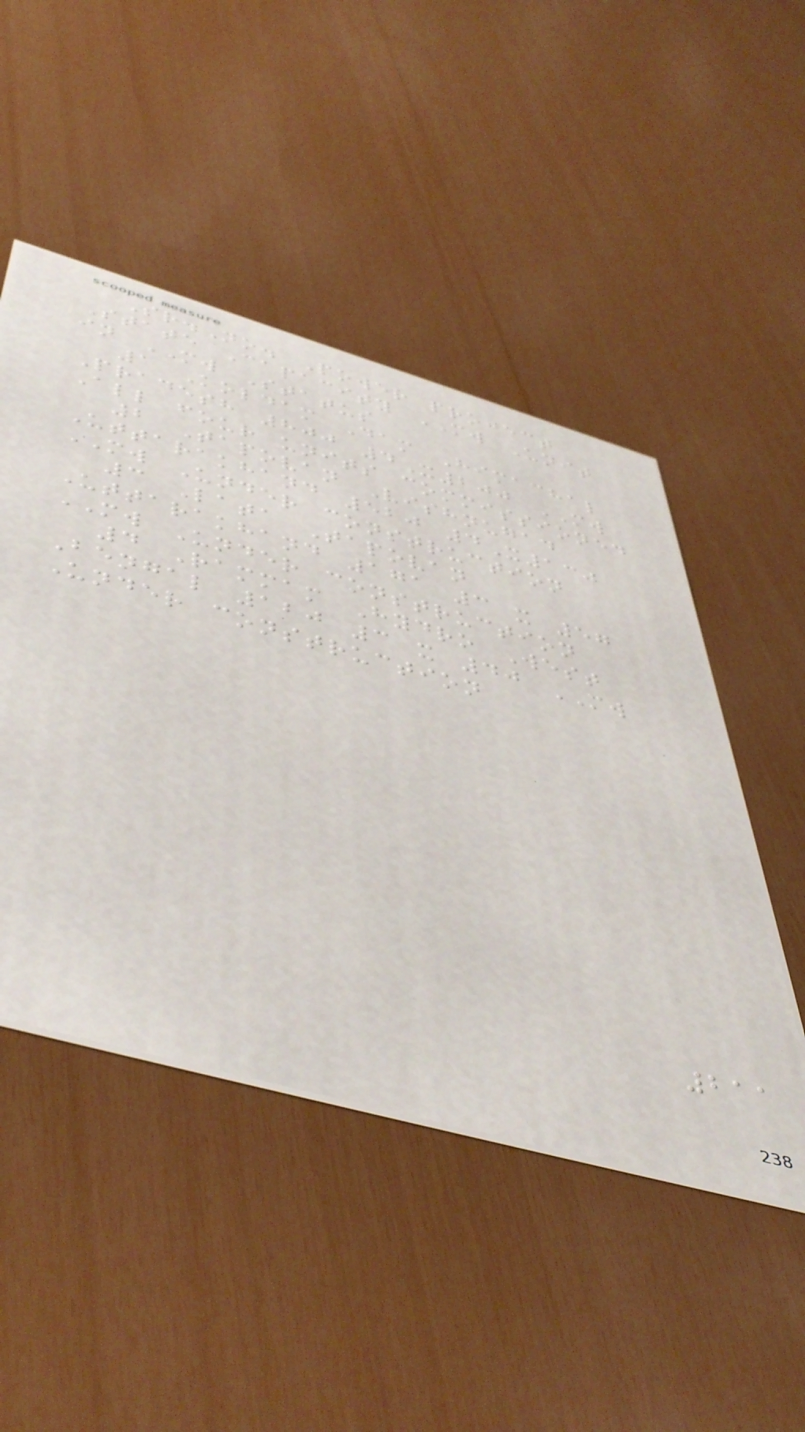Sr.No. Power project
State Capacity MW Unit
in MW Status
1 Koldam Dam Himachal
Pradesh 800 4X200 MW
All four units commissioned
2 Tapovan Vishnugad
Uttarakhand 520 4X130
MW Under construction
3 Lata Tapovan
Uttarakhand 171 3 x 57
MW Under construction
4 Rammam Hydro West
Bengal 120 3 x 40 MW
Under construction
211
